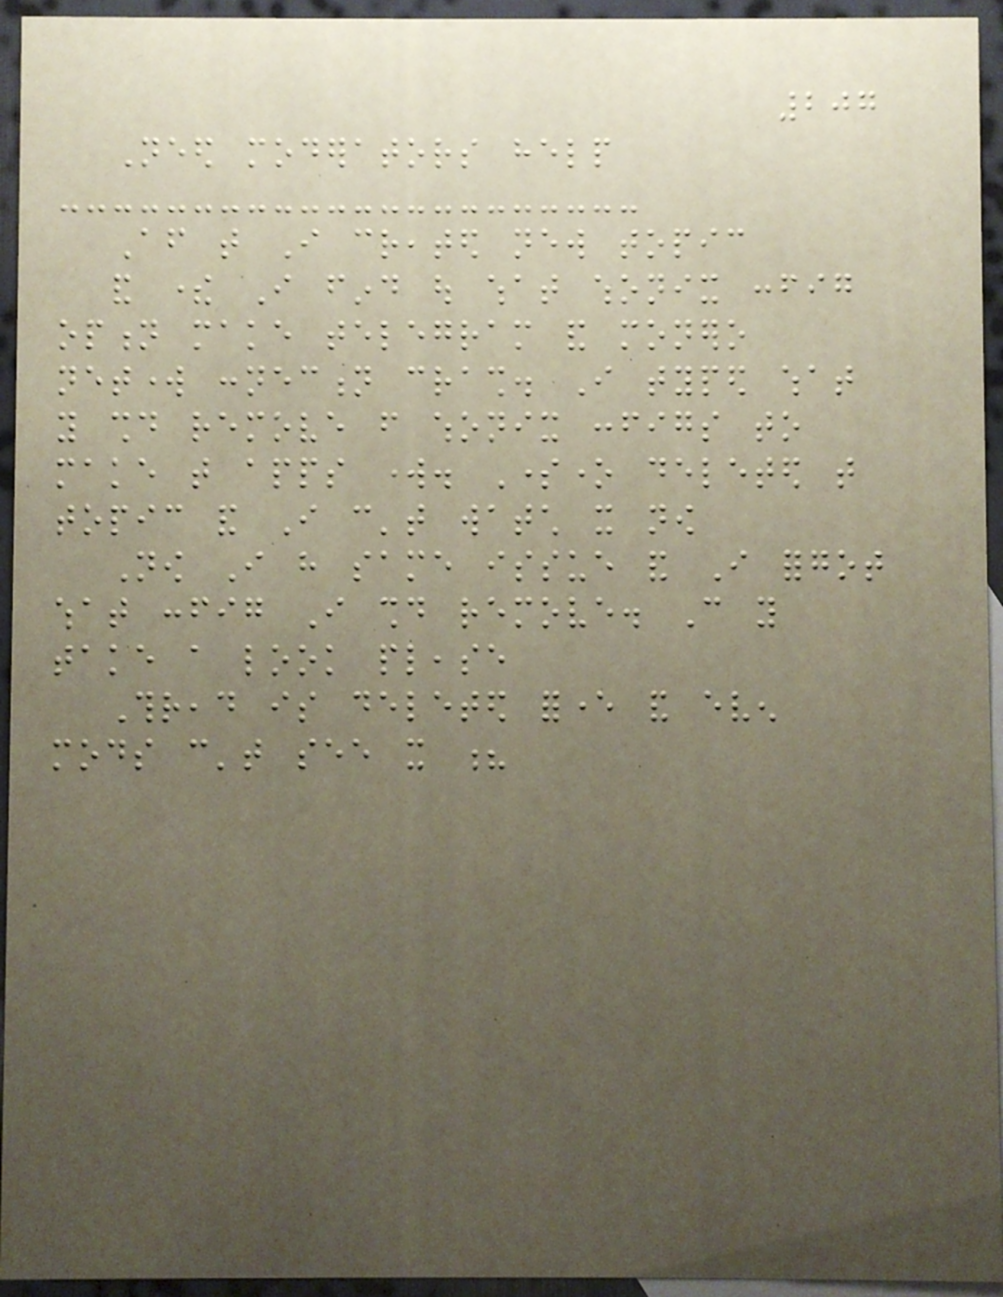207
Need moderators help
After that I created new topic
and there I find out what whonix config
option make telegram and monero
network connection crash. I typed what
you should remove from whonix configs to
make that apps work. Someone deleted that
topic and I can't watch it now
Now I have same issue and I forgot
what config I should remove. Can you
take a look please
Thread is deleted forever and even
mods can't see it ?
